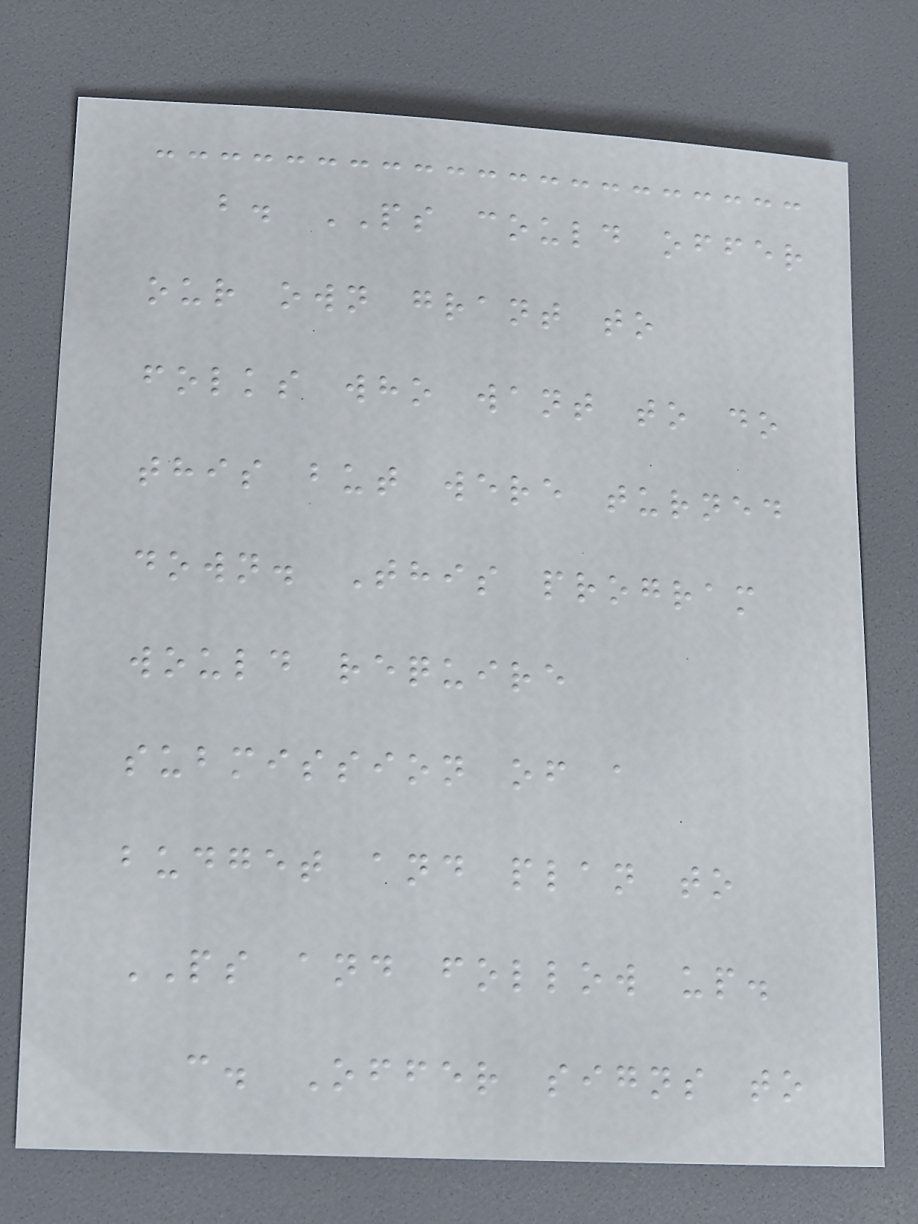b. PS could offer
our own grant to
folks who want to do
this but were turned
down. This program
would require
submission of a
budget and plan to
PS and follow up.
c. Offer signs to
